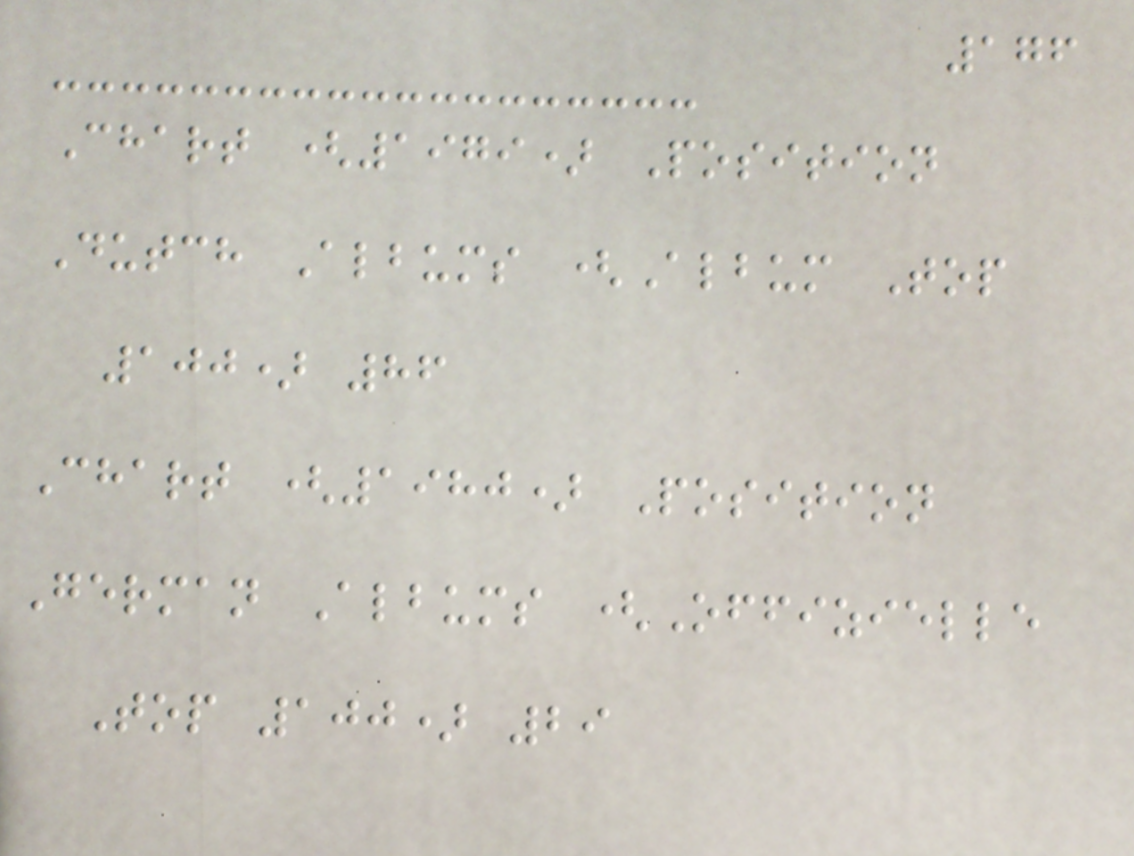176
Chart (1979) Position
Dutch Albums (Album Top
100) 86
Chart (1980) Position
German Albums (Offizielle
Top 100) 29
